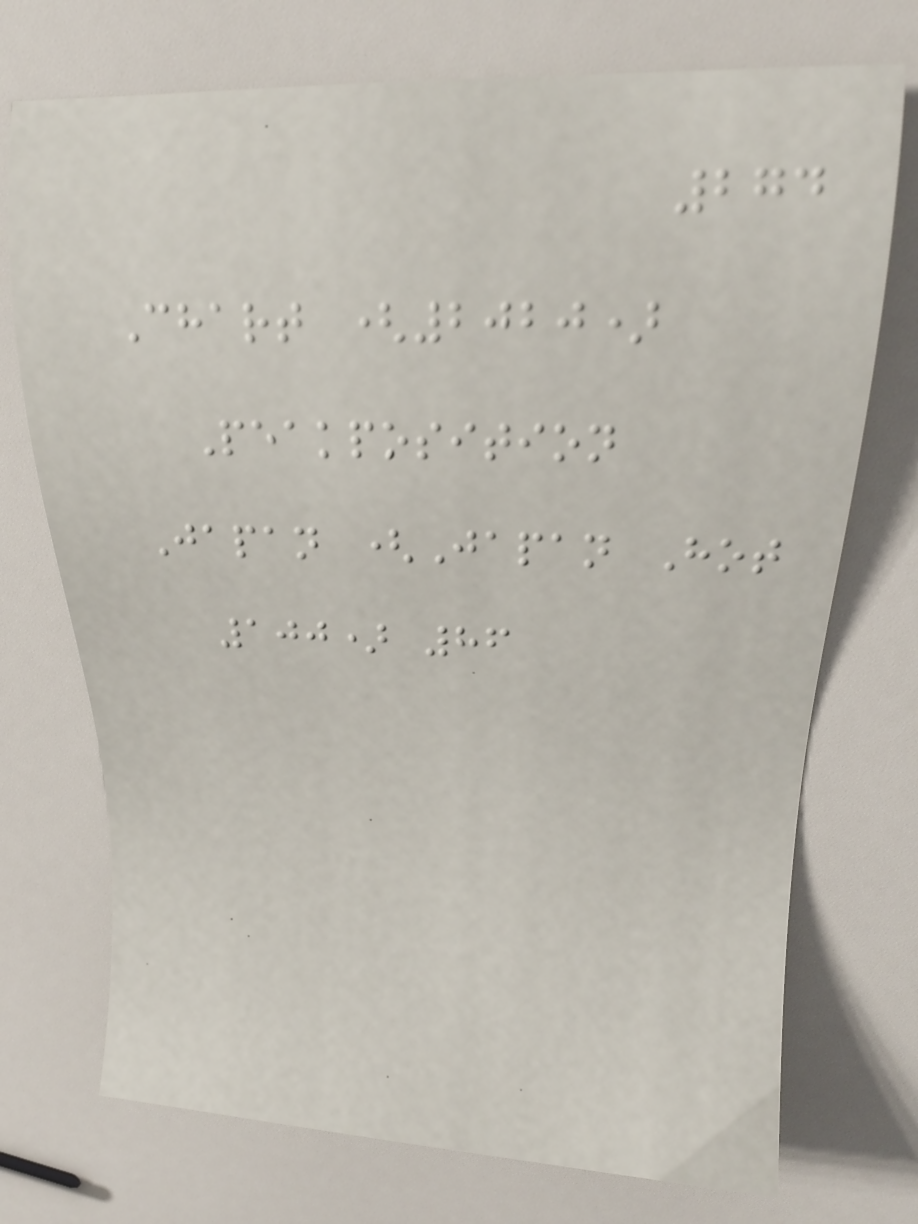274
Chart (2020)
Peakposition
Japan (Japan Hot
100) 86
